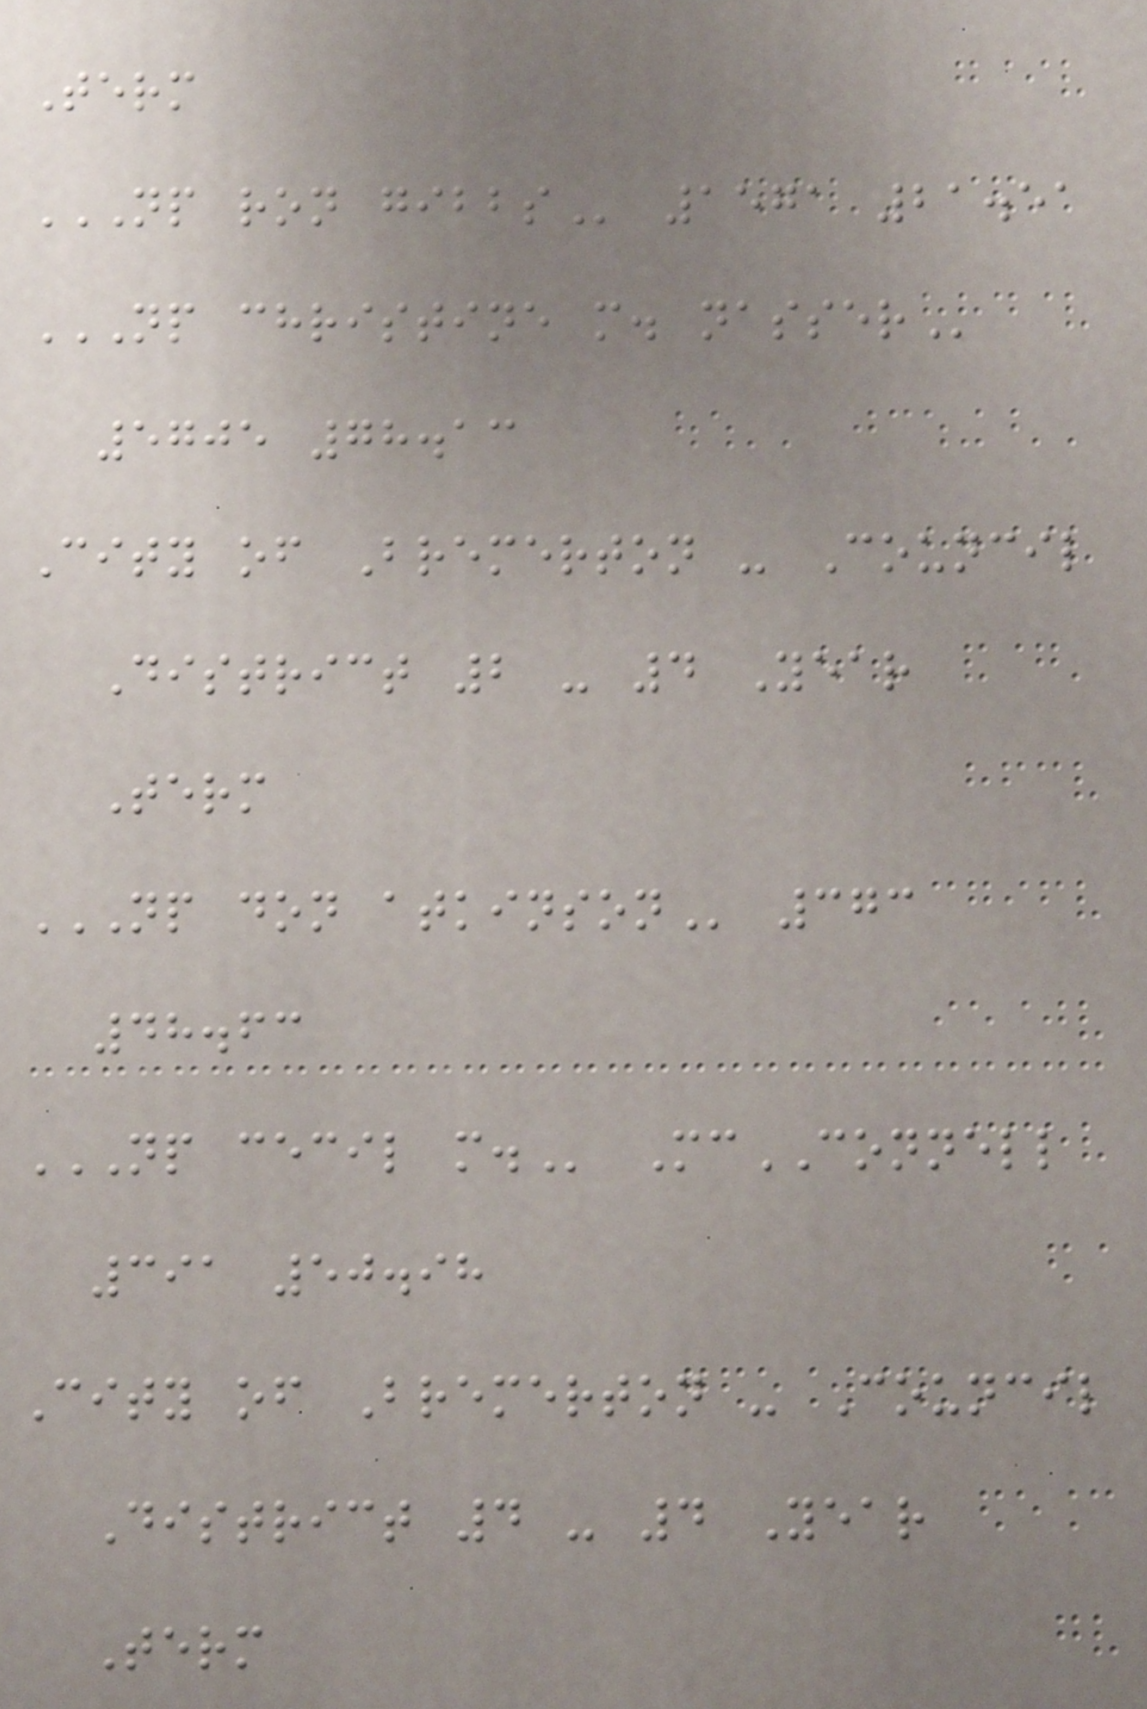Term
NP RON GIBBS 1571 21.51
NP CHRISTINE M. NASSER
5705 78.13
City of Bremerton - Council
District 2 - 4 Year
Term
NP DON ATKINSON 373
48.63
NP CECIL M. McCONNELL
391 50.98
City of Bremerton - Council
District 4 - 4 Year
Term
